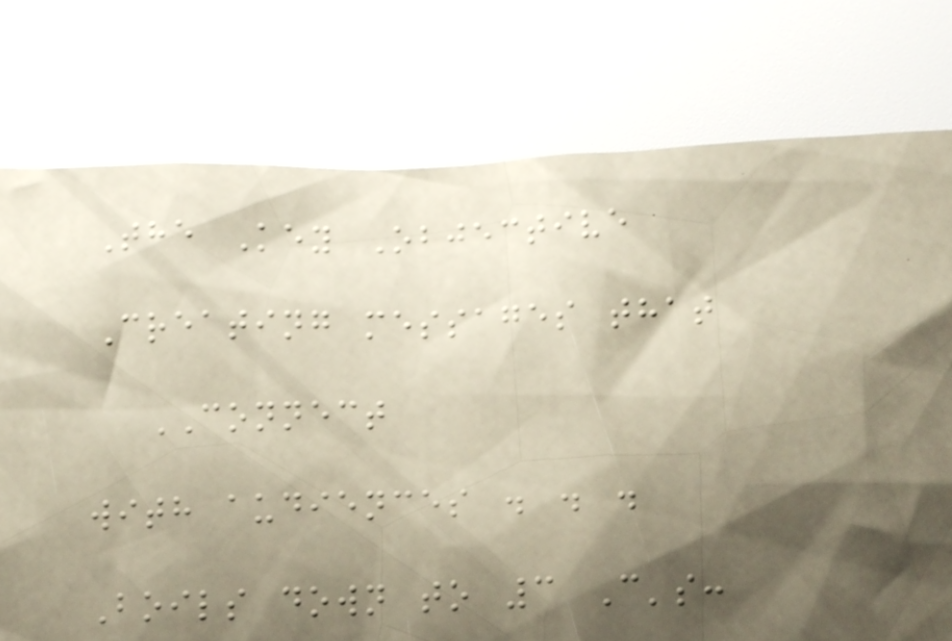The Key Objective
Creating messages that
CONNECT
with audiences . . .
Boils down to 3 C's:
